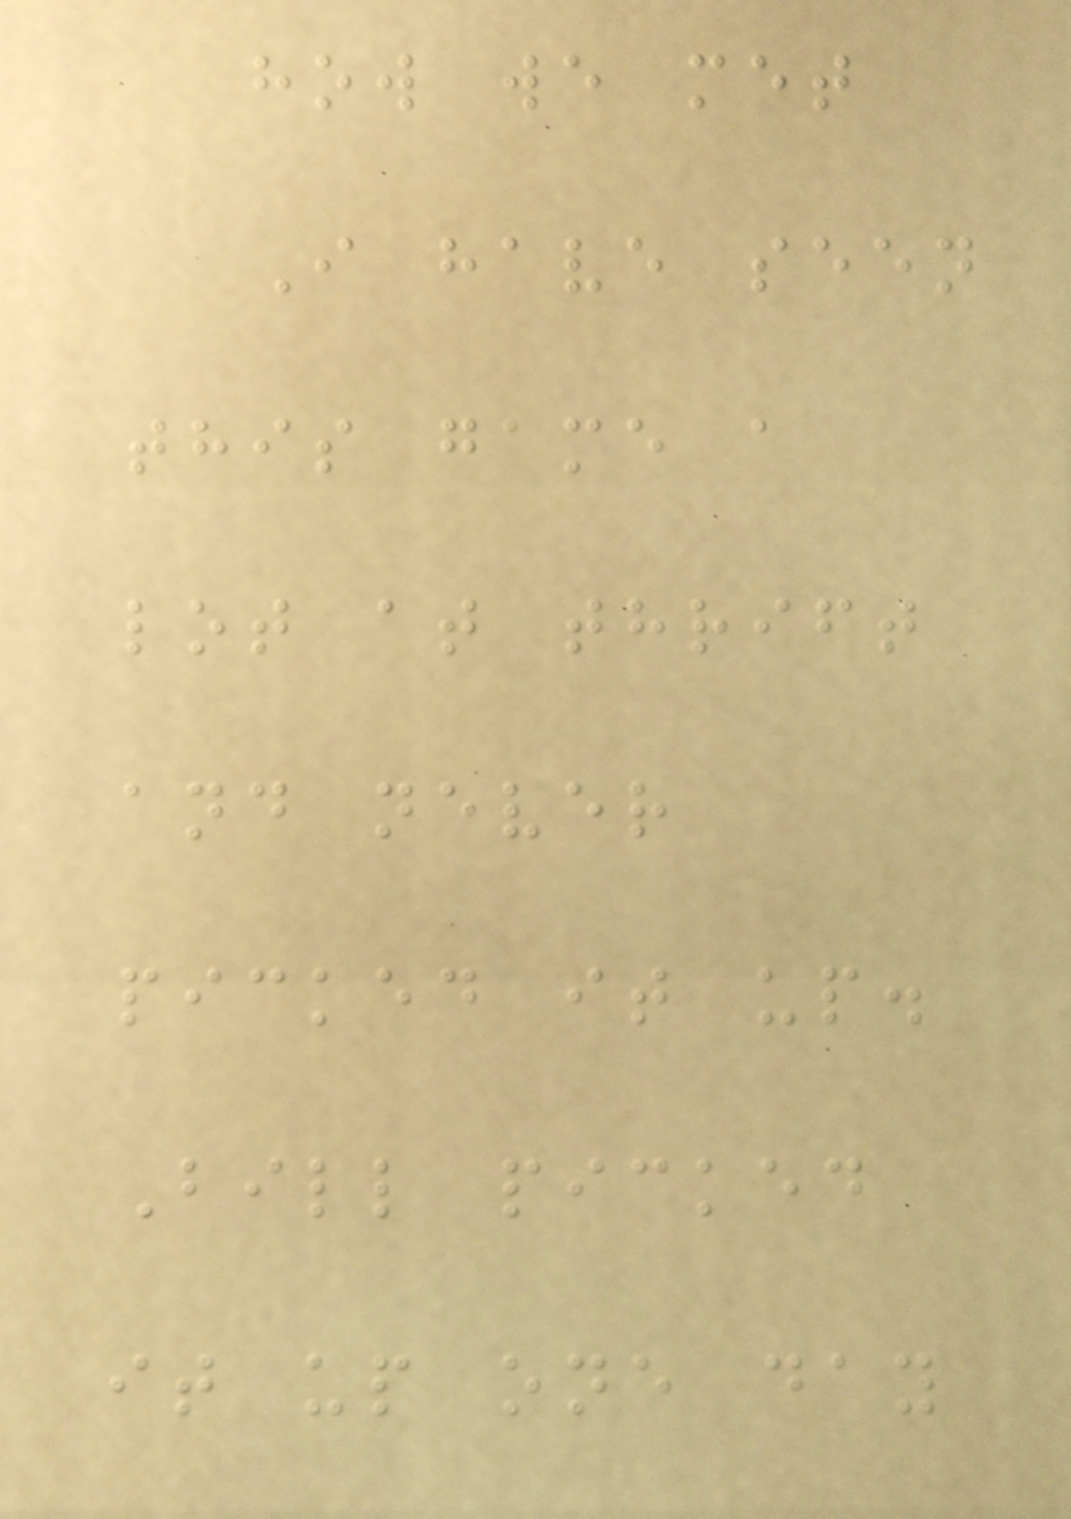how we met
I have seen
this game a
lot at thrift
and never
picked it up.
Bill picked
it up one day
